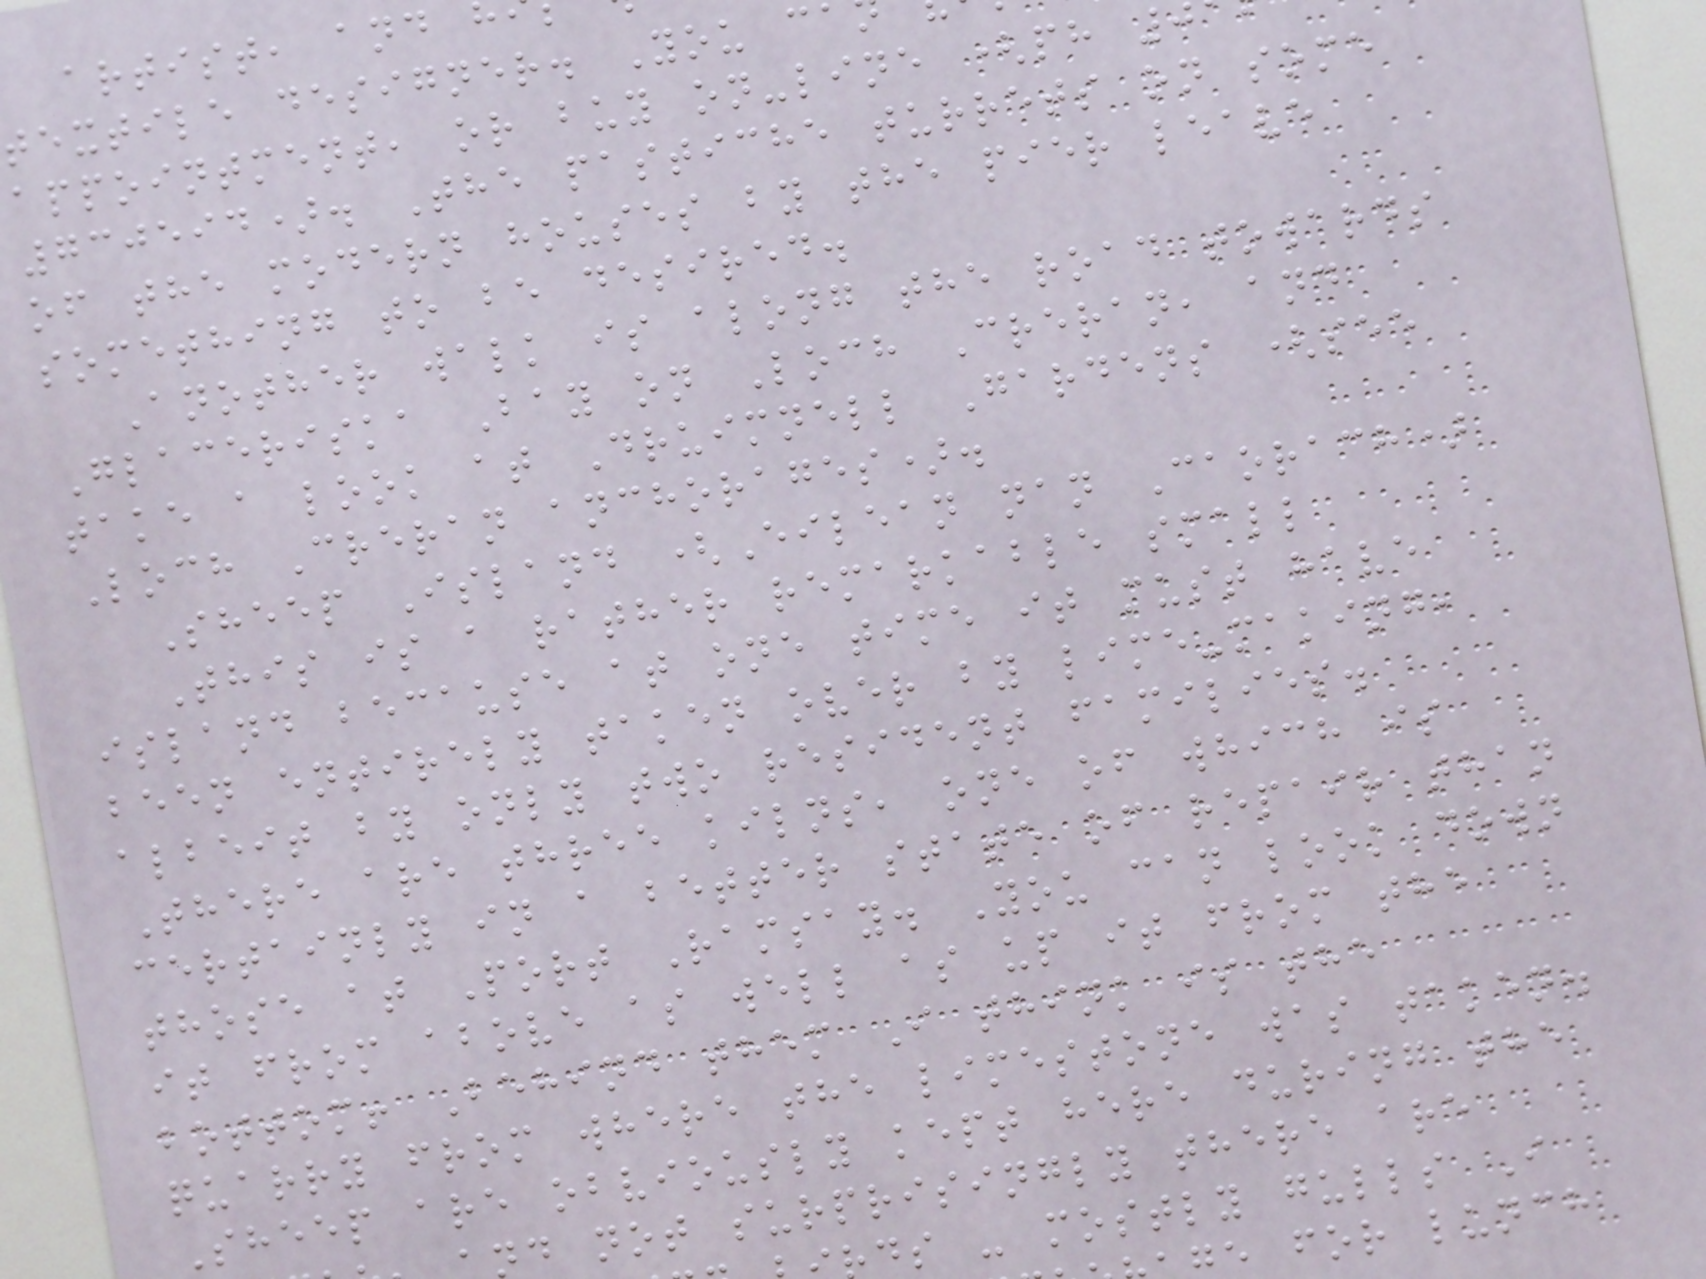artist, and
textile designer. You c
appointment, or buy on-line (ph 0
730594). The pastiche turrets on some
of the modern houses by the pier leave
something to be desired.
Another walk is along the road towards
Glaceriska Bay on Loch Creran, and
take a look at Druimnell Gardens (see
Loch Creran anchorages).
Sheep Island (Eilean nan Caorach)
This is a rather remarkable small
island because at one time it must have
been entirely taken over by lime-making,
albeit by only two resident families.
There are three kilns, one of which is
certainly in a better state of repair than
those at Port Ramsay. You can look down
it from above as well as up it from the
bottom! Behind them I think is the
quarry from where the limestone was taken.
Sheep are obviously kept here during the
d not surprisingly there are
ds - mostly gulls I
e for lunch
